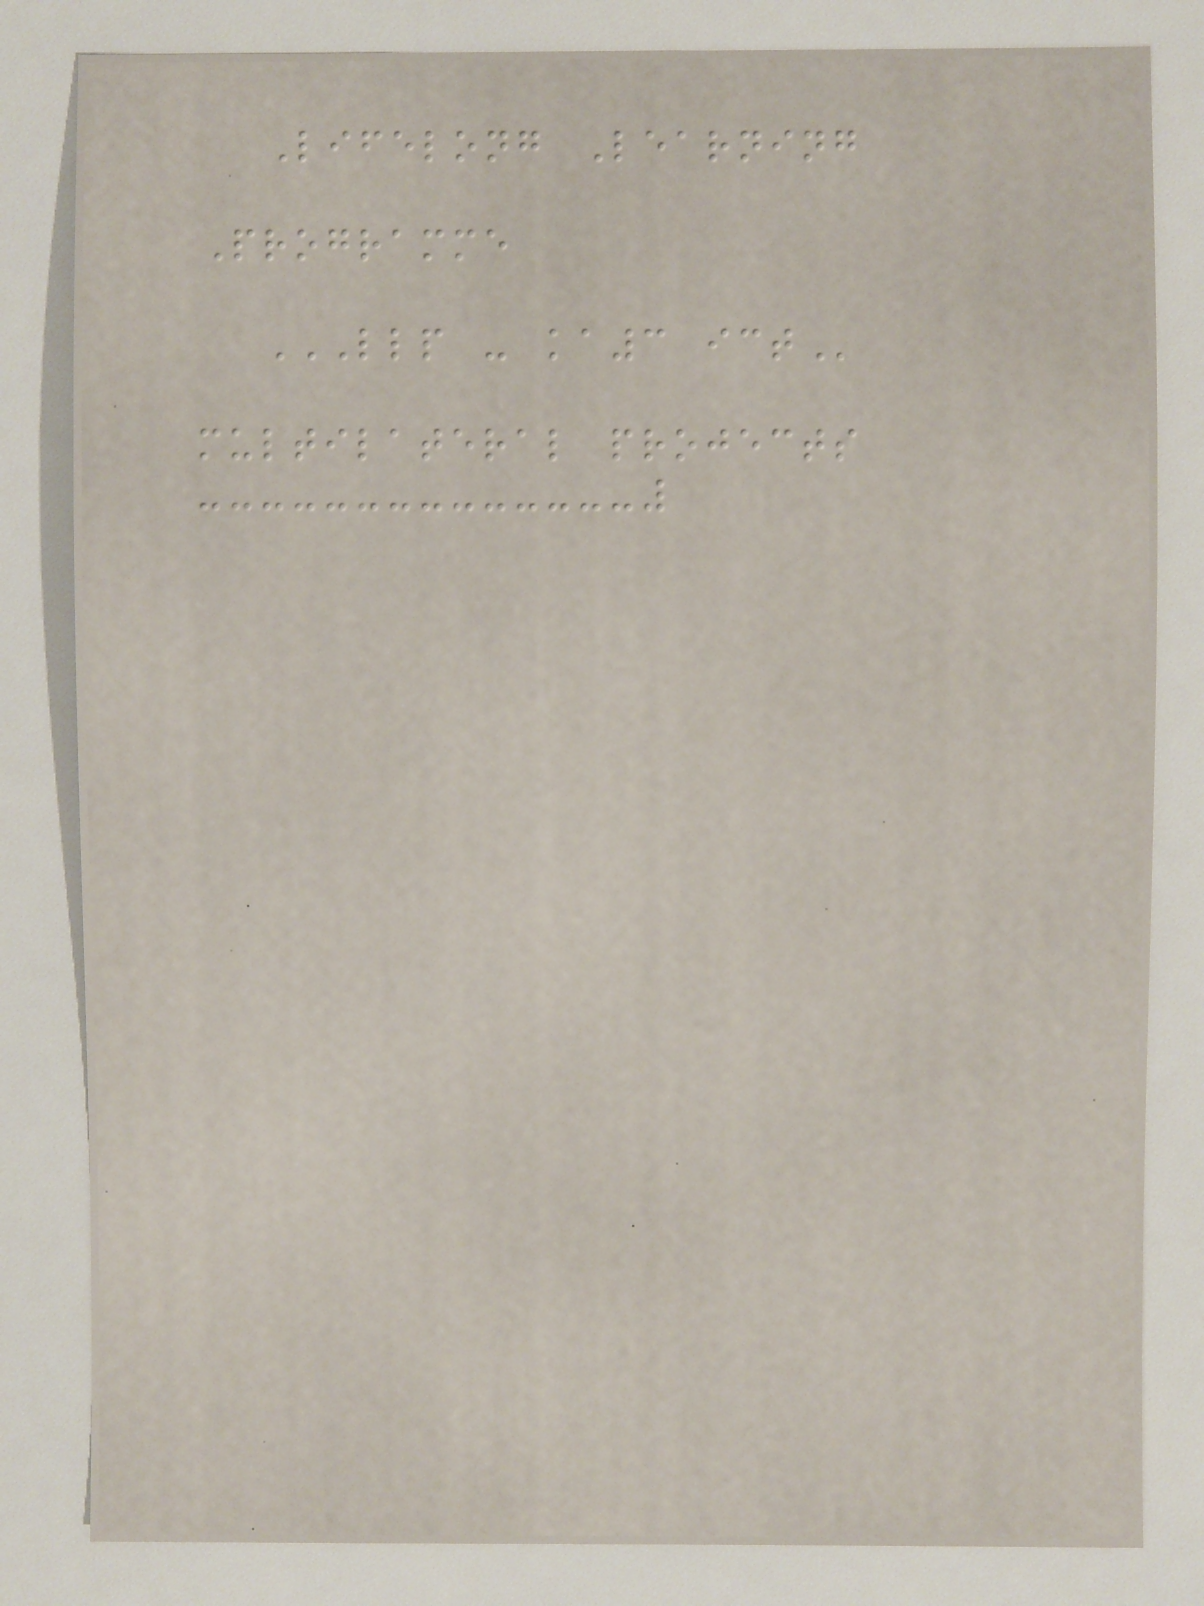Lifelong Learning
Programme
LLP - KA3 ICT
multilateral projects
